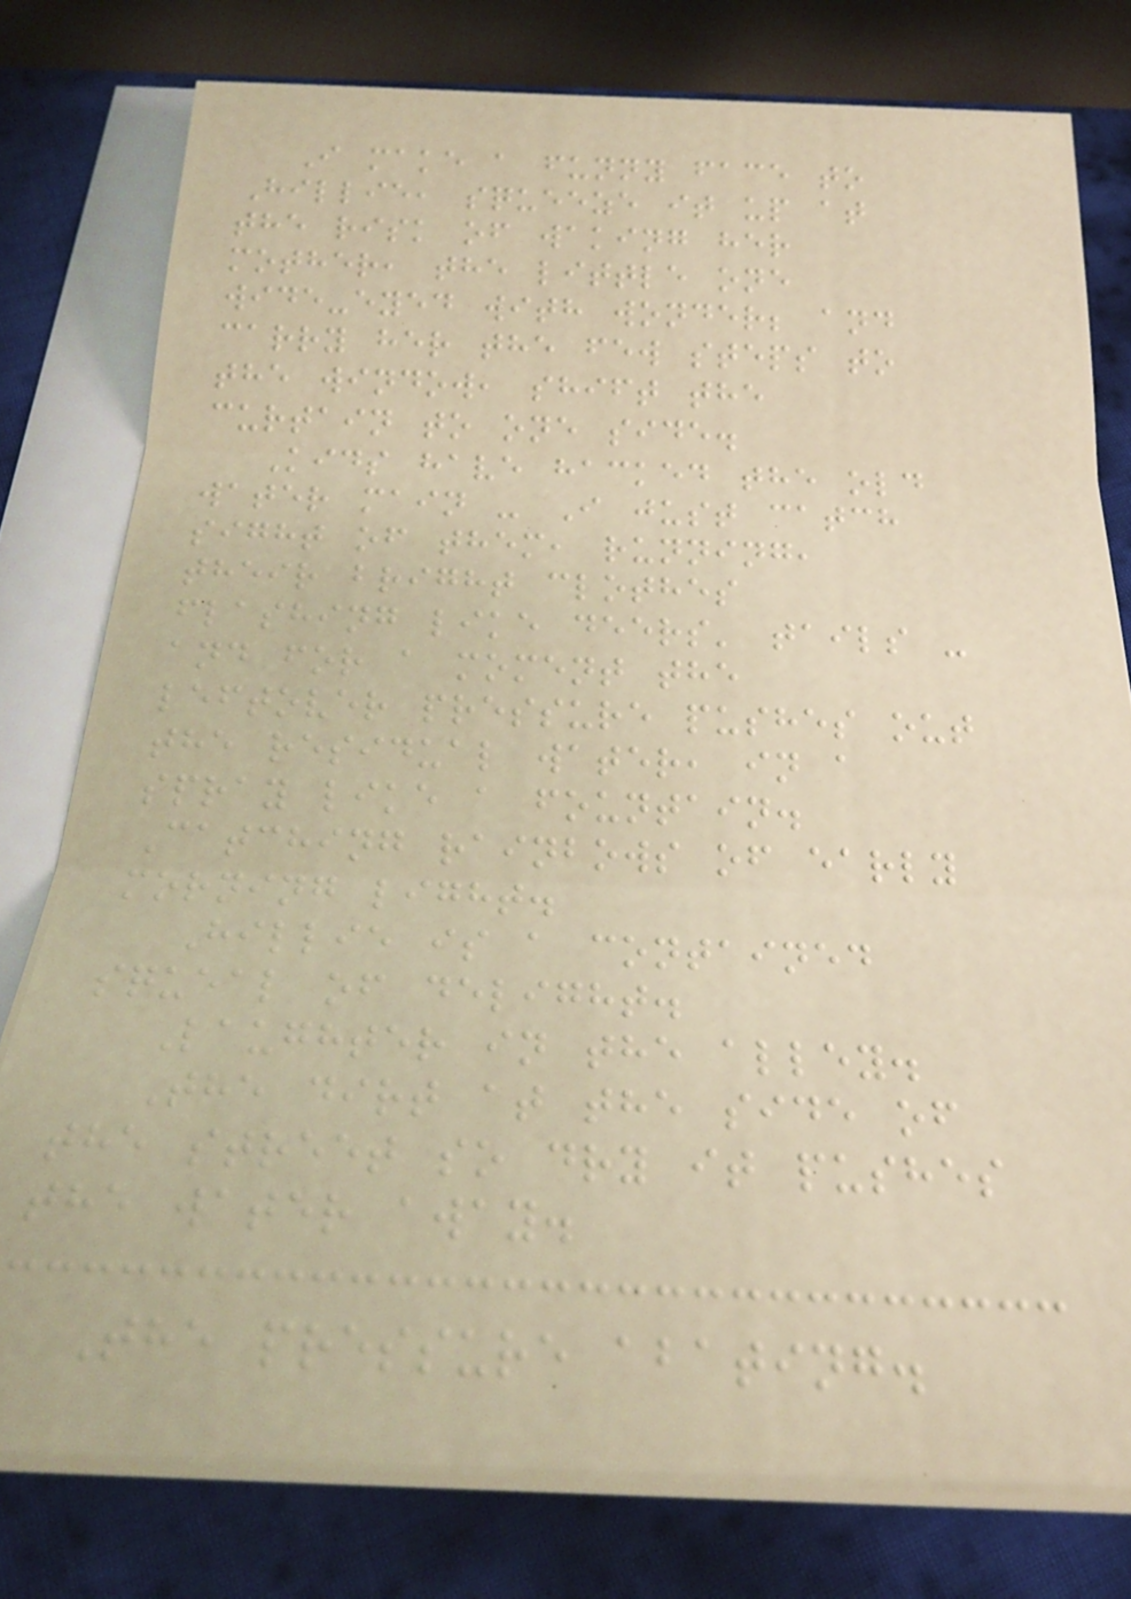I make a funny face to
Hillie, squeeze it up at
the risk of waking her
mother, the little one
wide-eyed with wonder; and
carry her the few steps to
the window, shift the
curtain to one side.
Kids have hacked the old
water main - I just catch
sight of them, running,
their bright clothes
flashing like deers' tails -
and for a moment the
leftover pressure pushes out
the residual water, in a
spray like a fountain.
Catching rainbows of early
morning light.
Hillie is a contained
squeal of delight.
Laughter in the alley.
The dirt at the side of
the street so dry it pushes
the water away.
The pressure abating.
